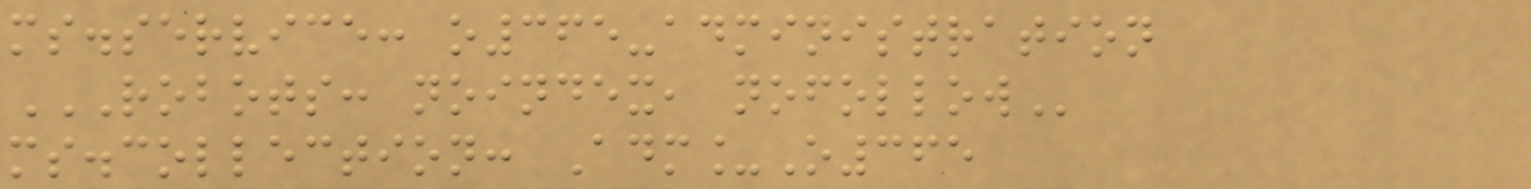ms.service: o365-administration
ROBOTS: NOINDEX, NOFOLLOW
ms.collection: Adm_O365
